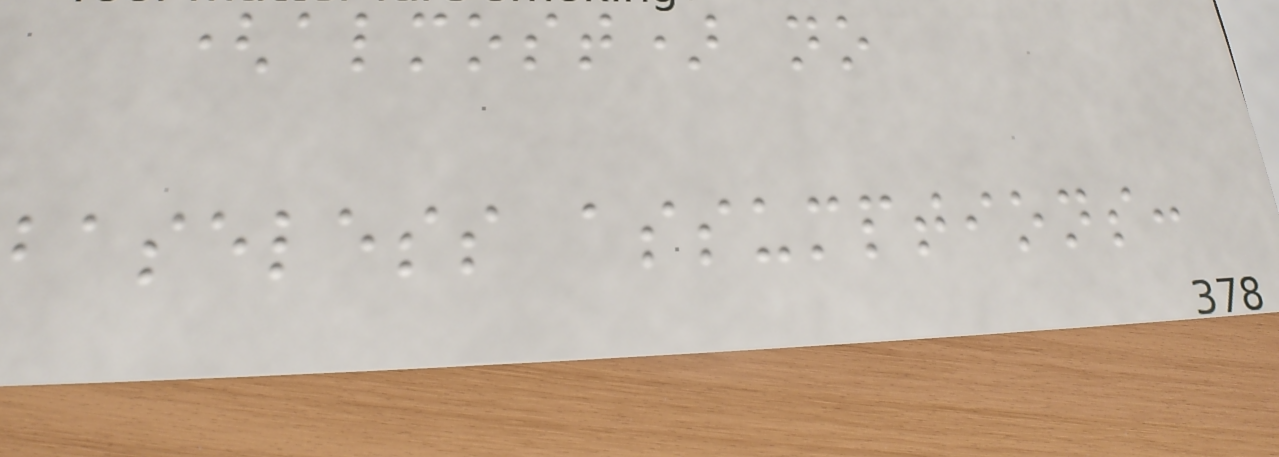(almost) no
baseless assumptions:
